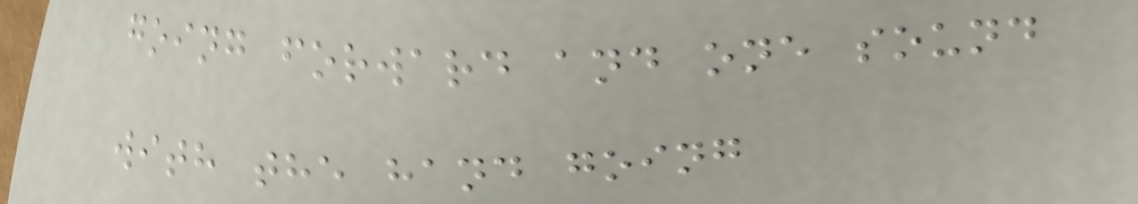going forward and one sound
with the hand going
